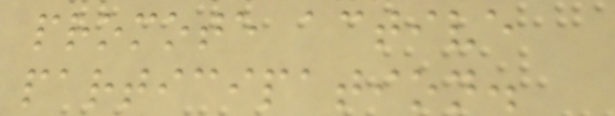promote active
participation.
